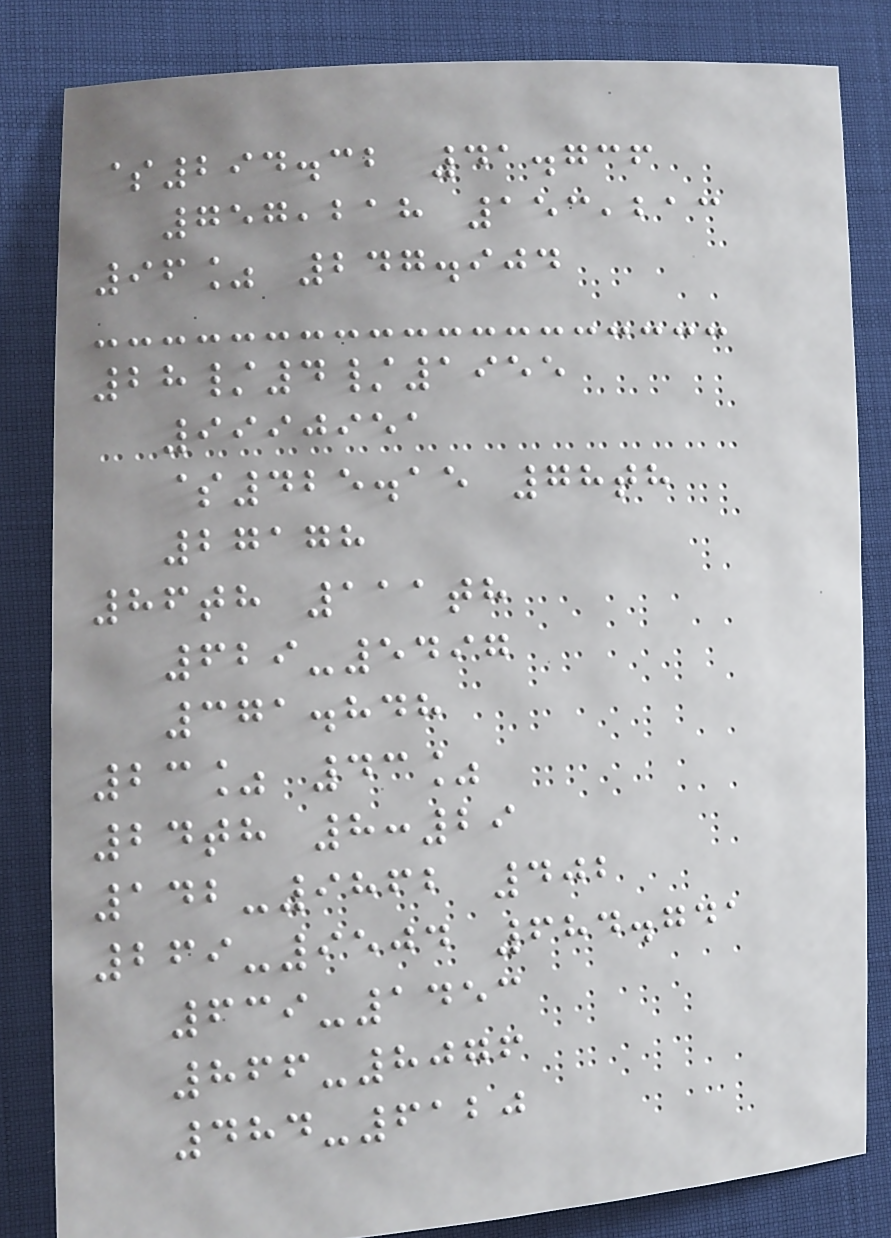$294.32 41.736
757,218 153,213
96% 247.904
28/4/1955
9990951
$425.15 78th
27178
86th 111th
629-5497
371.848
23% 43%
24th 8:29
142-9862 402
269-9504 684.741
639-1453
866-8076
484-6120
